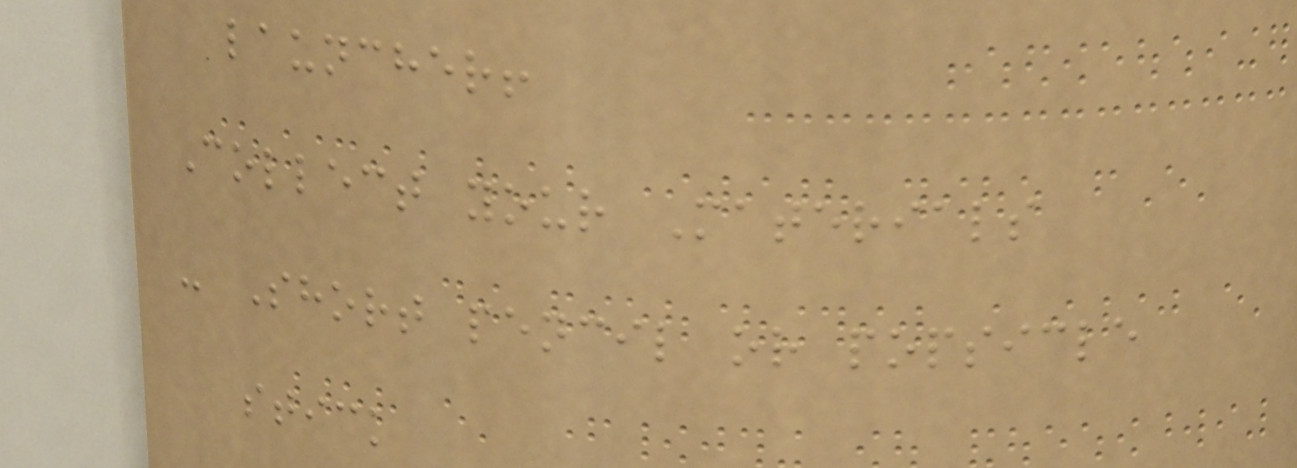launcher!
Collect your Materials
- Short pencil or popsicle
stick
